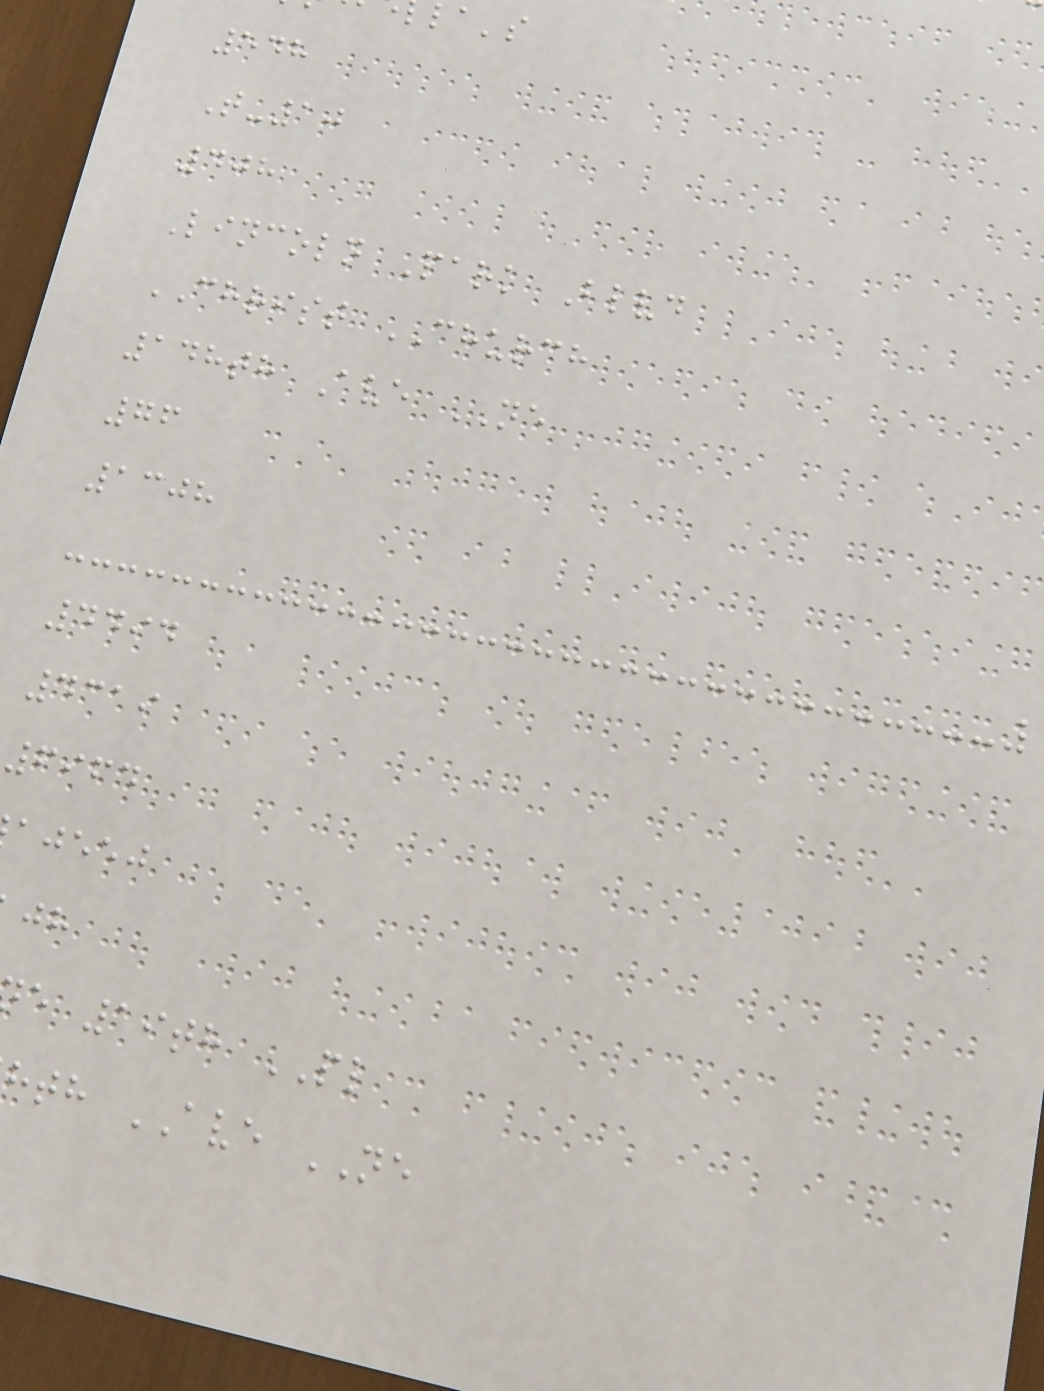la's
548
T-10
408
Lincoln Park Blvd
CHRIST CHURCH
148th Ave NE
76
1308
4494
4319
6964
ajeej
e 19th PL
hth AVE NE
